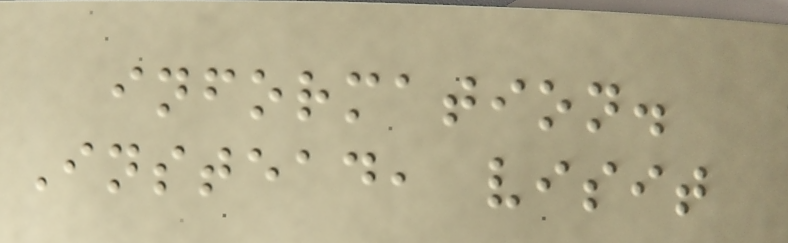information.
Instead, visit
